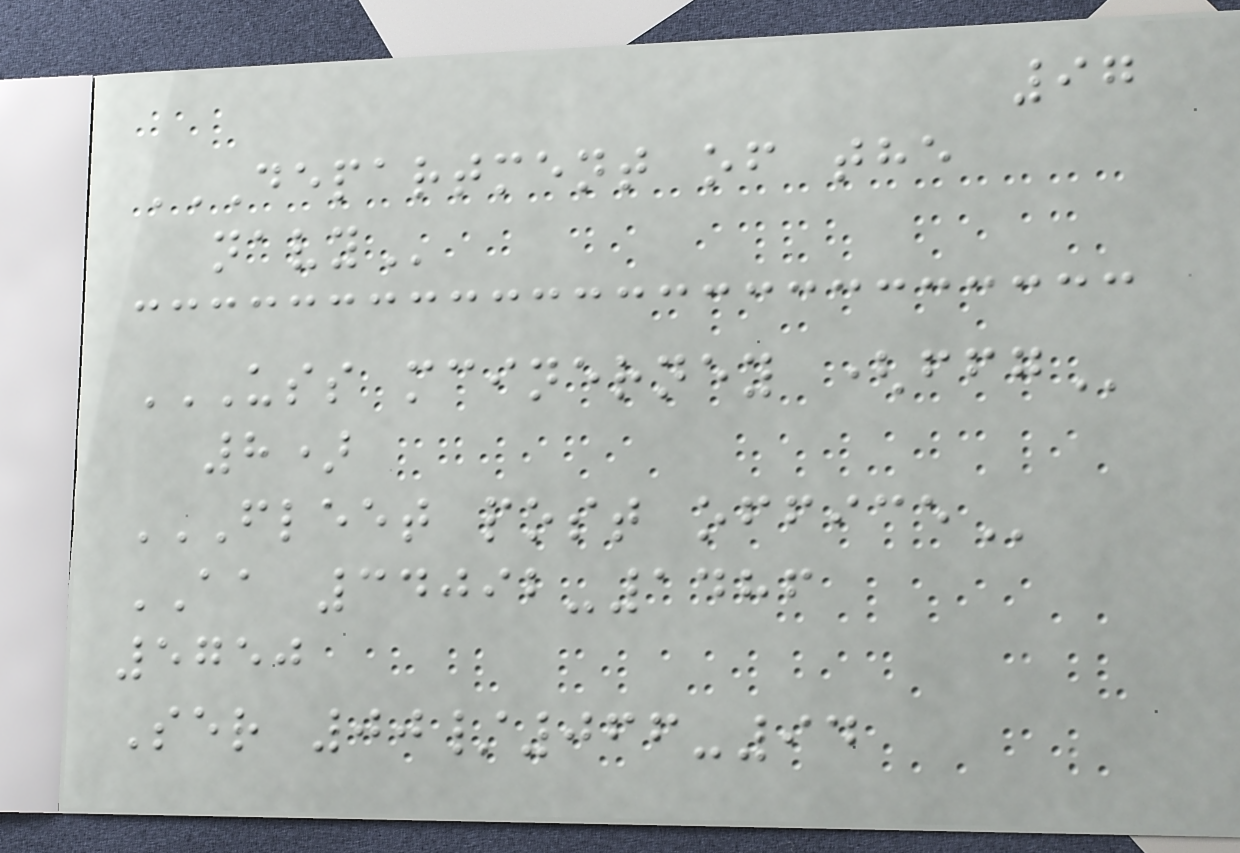97
DEPARTMENT OF THE
NAVY
USS MCINERNEY (FFG
8)
FLEET POST OFFICE
AA 34092-1486
5750
Ser 00/066-94
